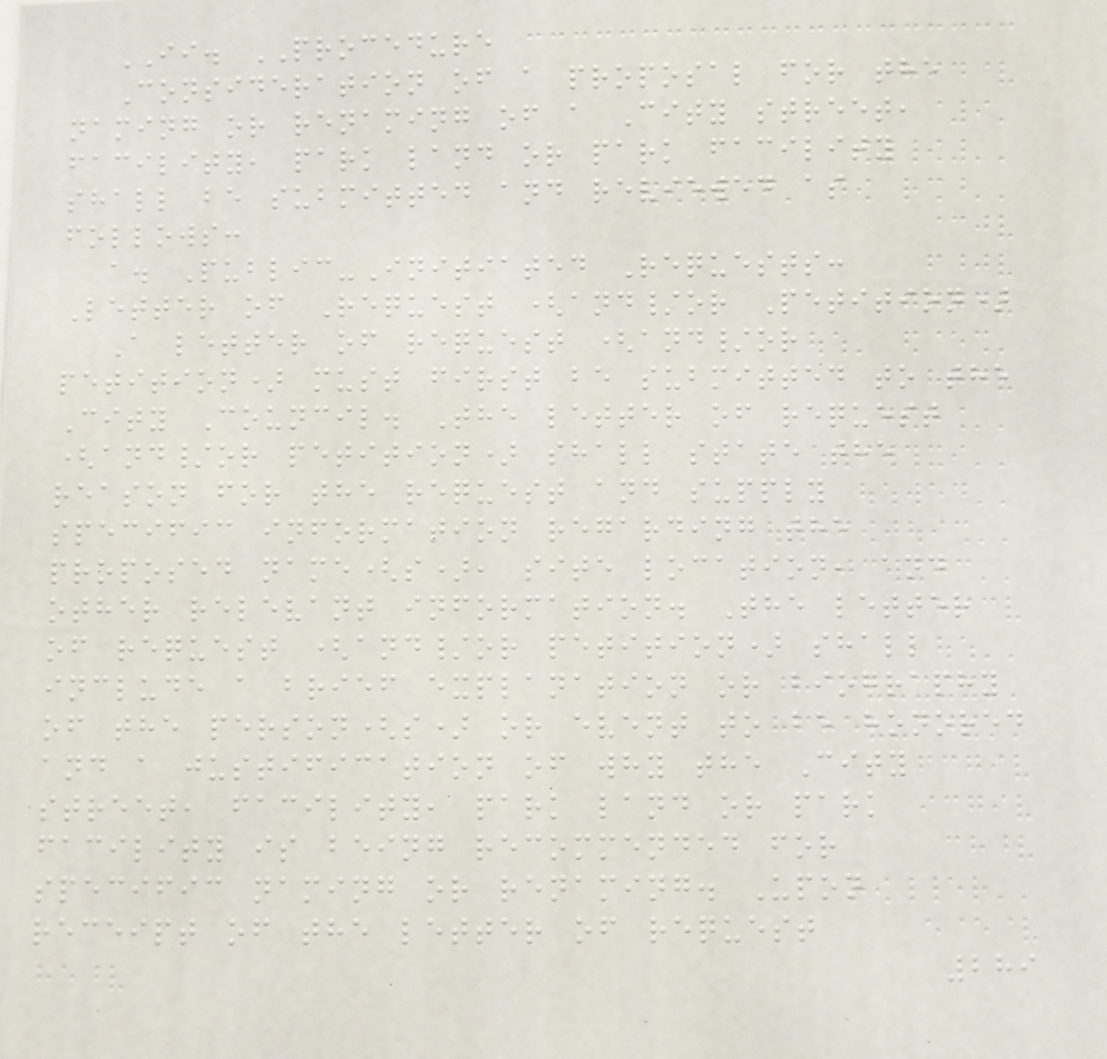II. PROCEDURE
Consideration of a proposal for the
naming or renaming of a City street,
facility, park land or park facility
shall be submitted and reviewed as
follows:
a. Public-Initiated Requests:
Letter of Request (and/or Petition)
A letter of request (and/or
petition) must first be submitted to the
City Council. The letter of request
(and/or petition) shall state the
reason for the request and supply
specific information regarding the
proposed name(s), site location, and
other relevant information. The letter
of request (and/or petition) shall
include a brief explanation or biography
of the person(s) or event to be honored
and a justification of why the City
street, facility, park land or park
facility is being recommended for
specific naming or renaming. Upon
receipt of the letter of request
289
